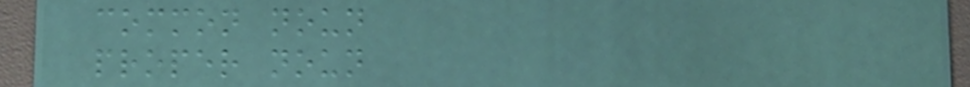common noun
proper noun
